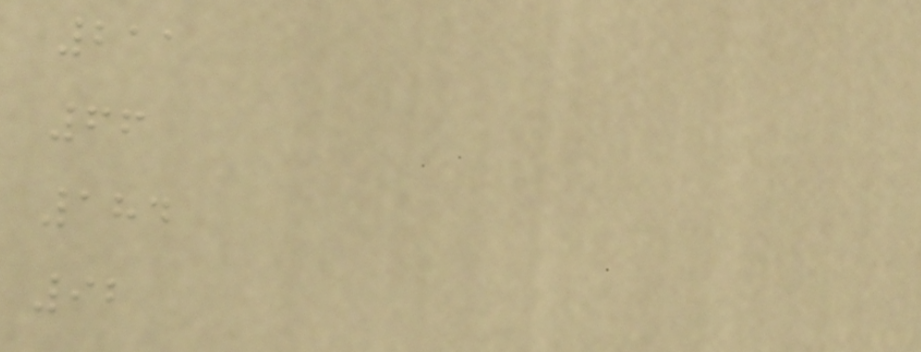211
66
184
92
